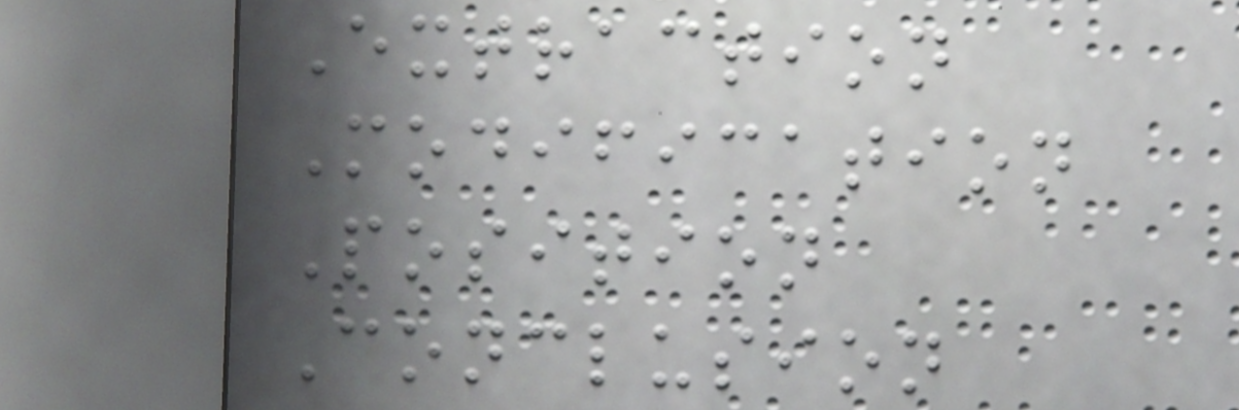Extraction
Modification
Position
Conclusion
